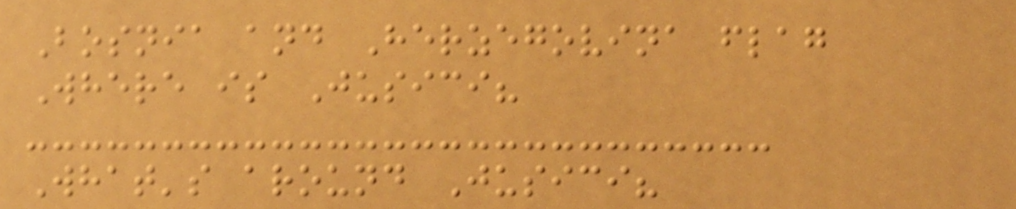Bosnia and Herzegovina flag
Where is Jusici?
What's around Jusici?
